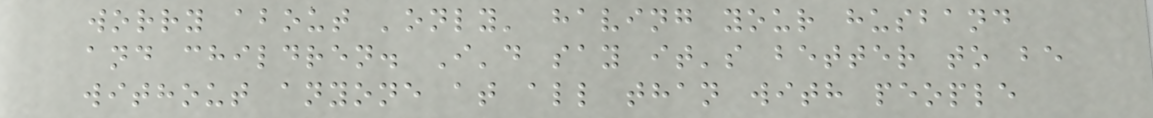worry about 'only' having your husband
and children. I'd say it's better to be
without anyone at all than with people
